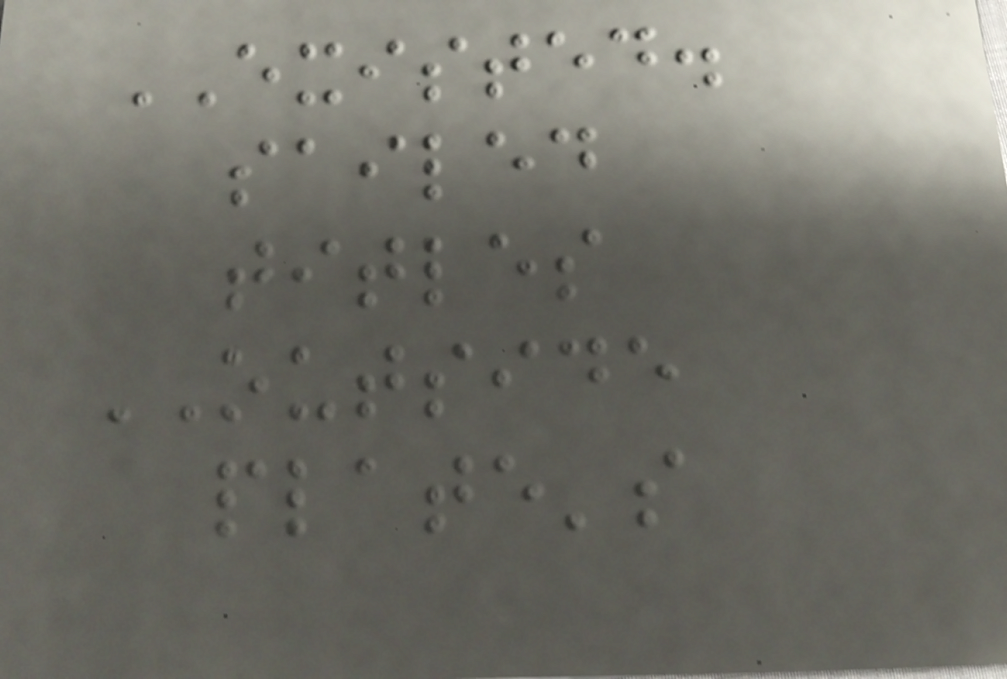EXISTED.
sailed
titles
OUTSIDE
plate's
